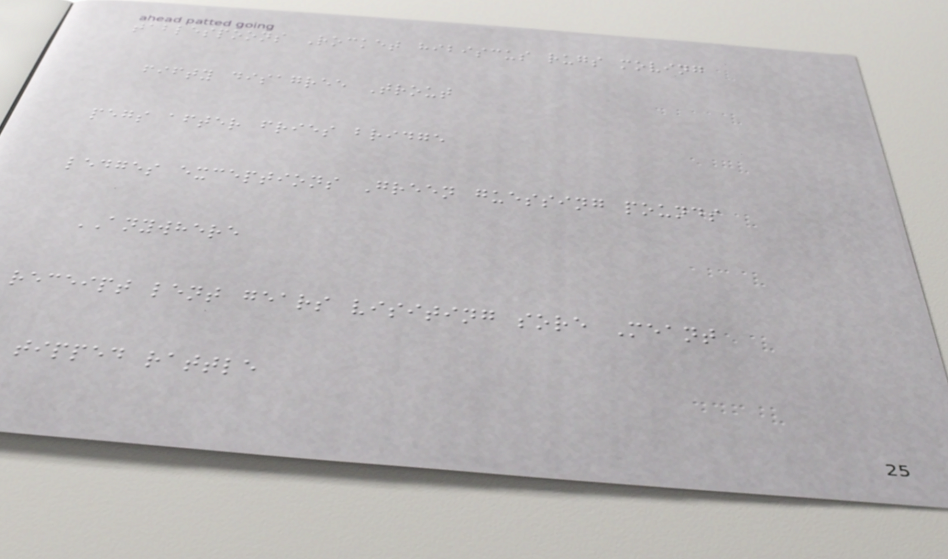tablespoons Rocket hibiscus rugs moving
fifty disagree Trout
pegs after fries bridge
ledges exceptions Green guessing pounds
ANYWHERE
receipt lent gears visiting sore Meant
tipped rattle
